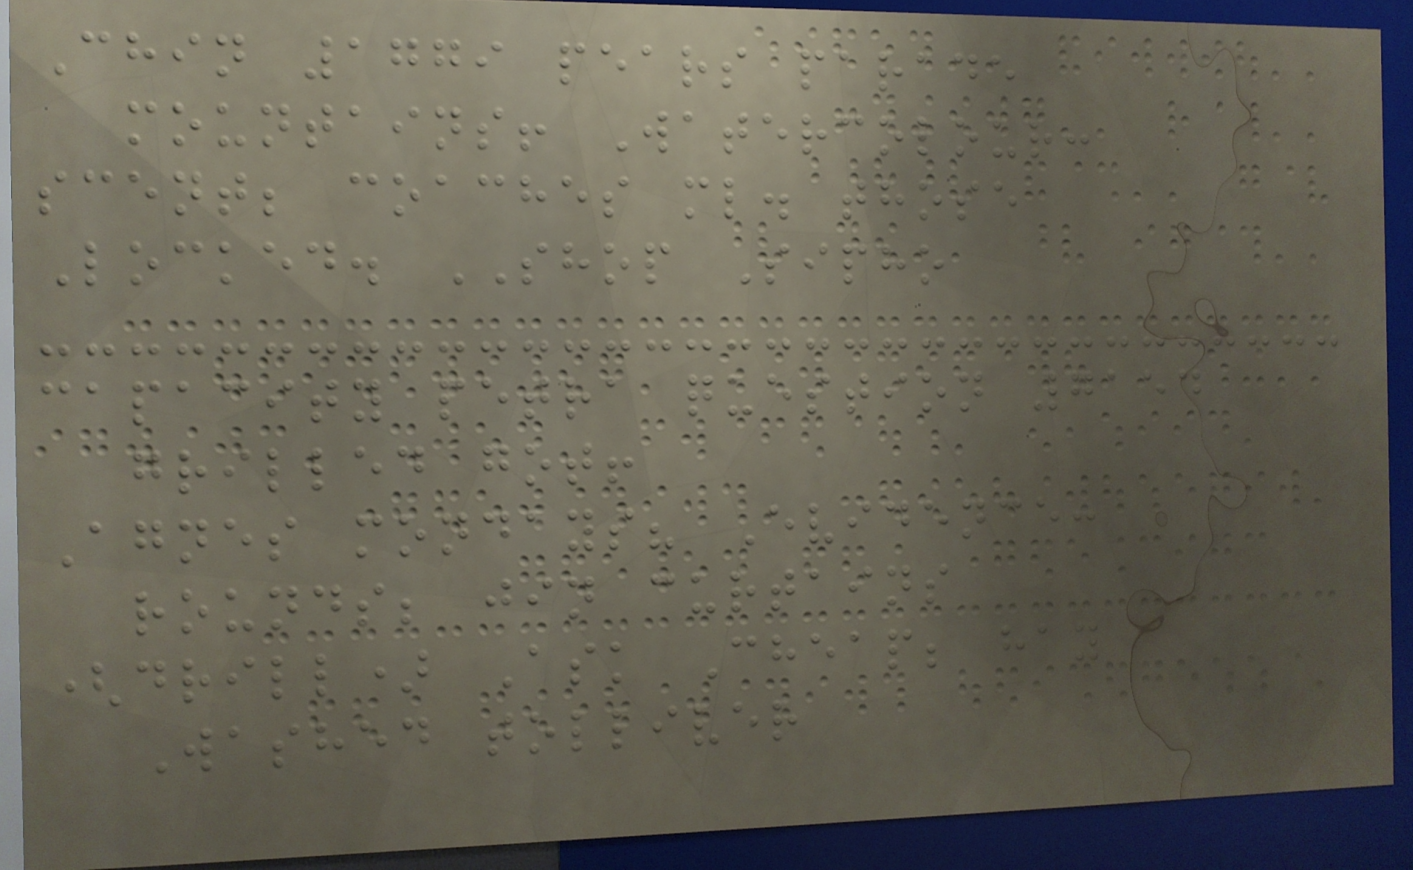Chin 1779 pears parade
mountains! Watercolour:
scent; coaches ml. those
Locked. SHOP Sipho
capacity petra question 7154
grilled got!
Agnes mondays? Evidence:
rounds; jin curtains
(drill) Ask Cheap; hay
Washed tolliver
